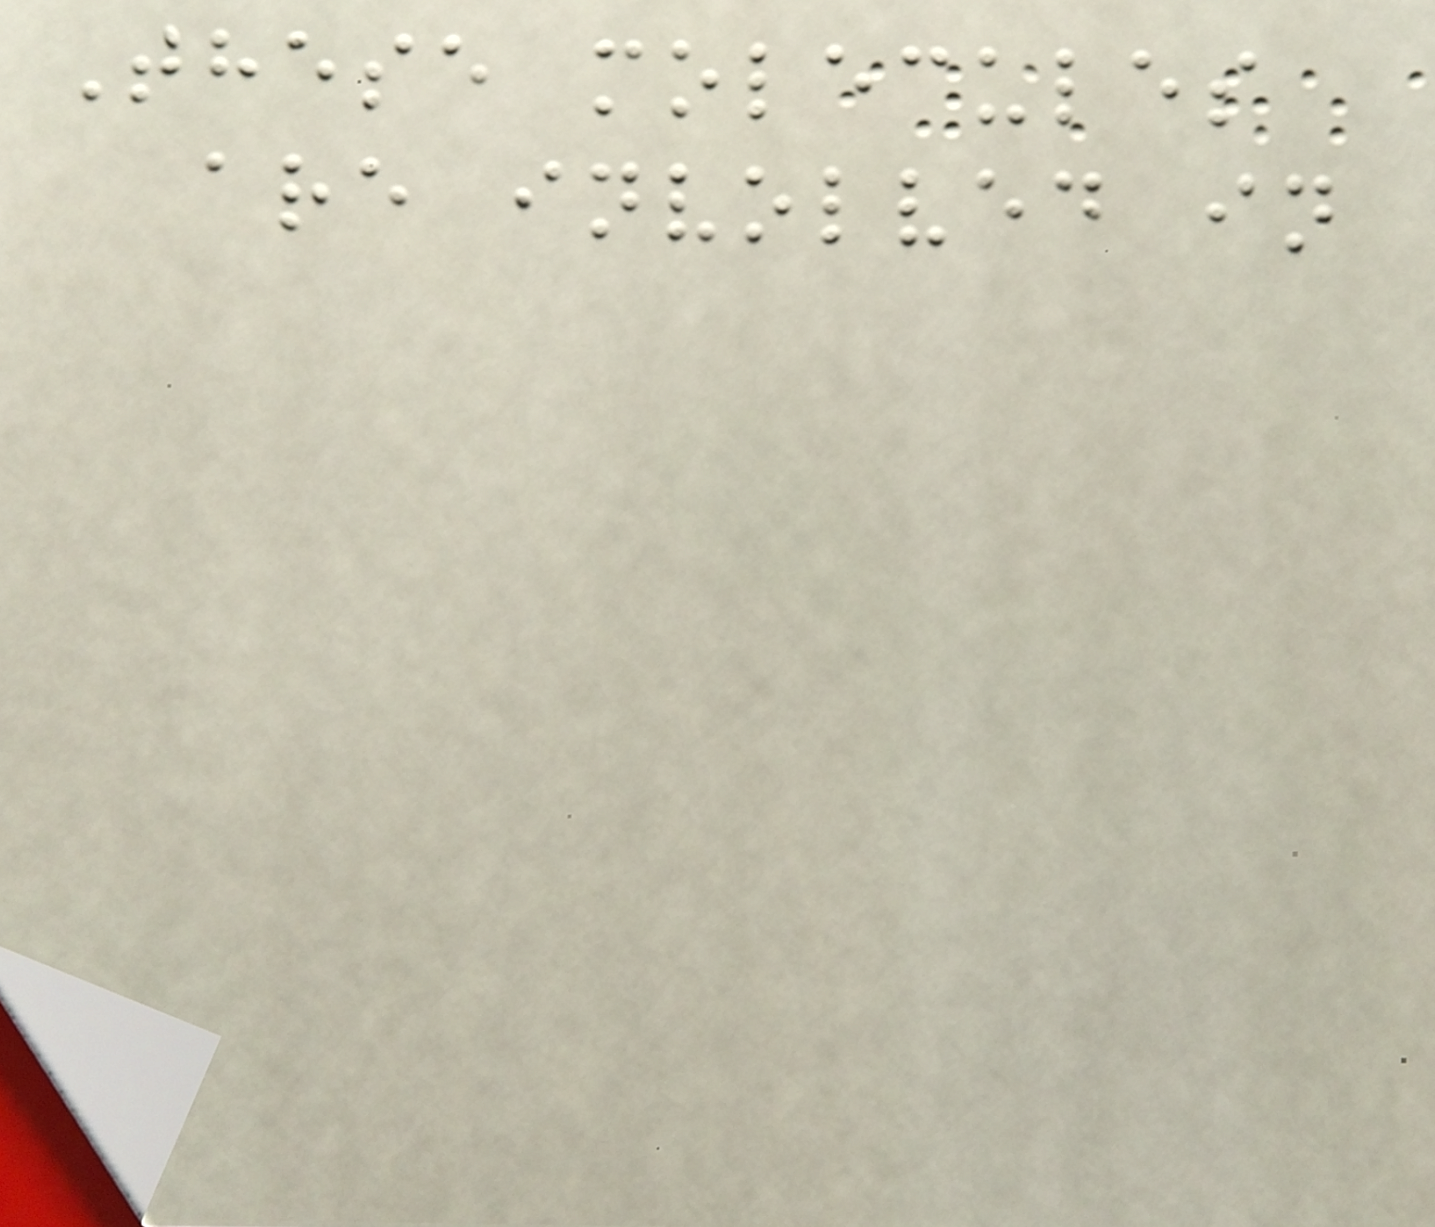These molecules
are involved in
